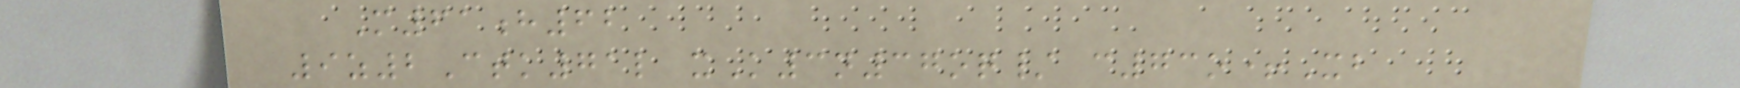M61h62
9z2Ctk71l xK3n37oq/ c73o+Xb
